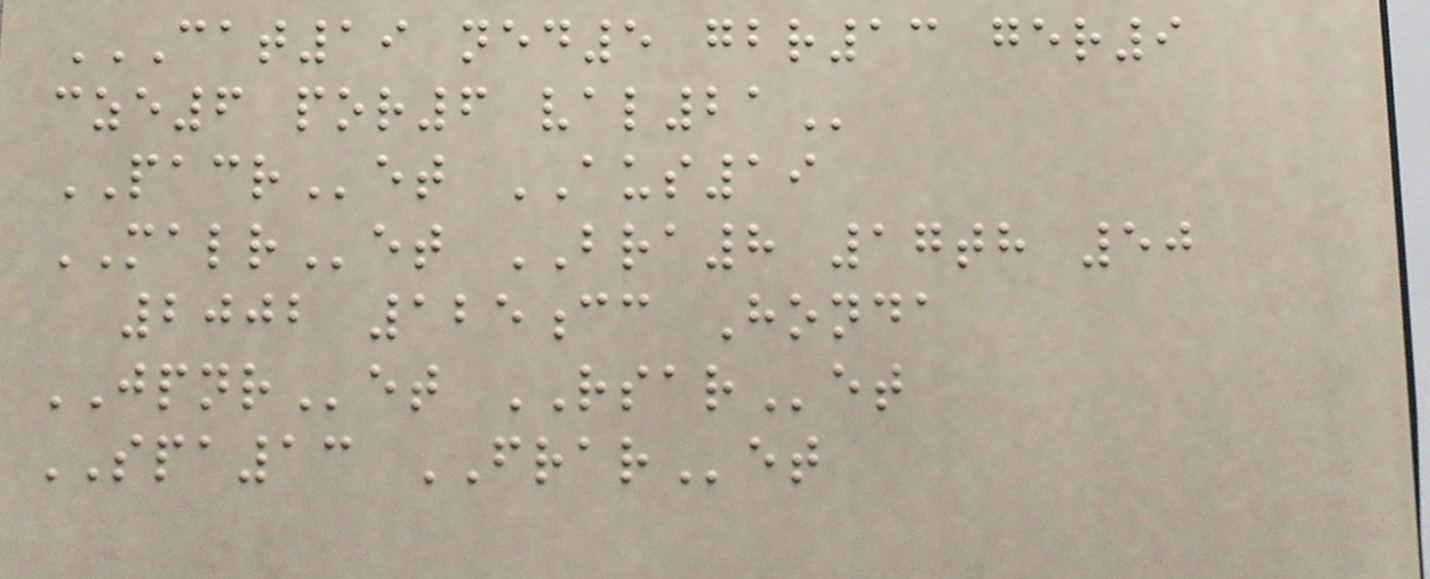CAT19 NED5 GBR13 GER9
CZE6 POR6 VAL21
PACRet AUS19
MALRet BRA8 17th 50
2002 125cc Honda
JPNRet RSARet
SPA13 FRARet
